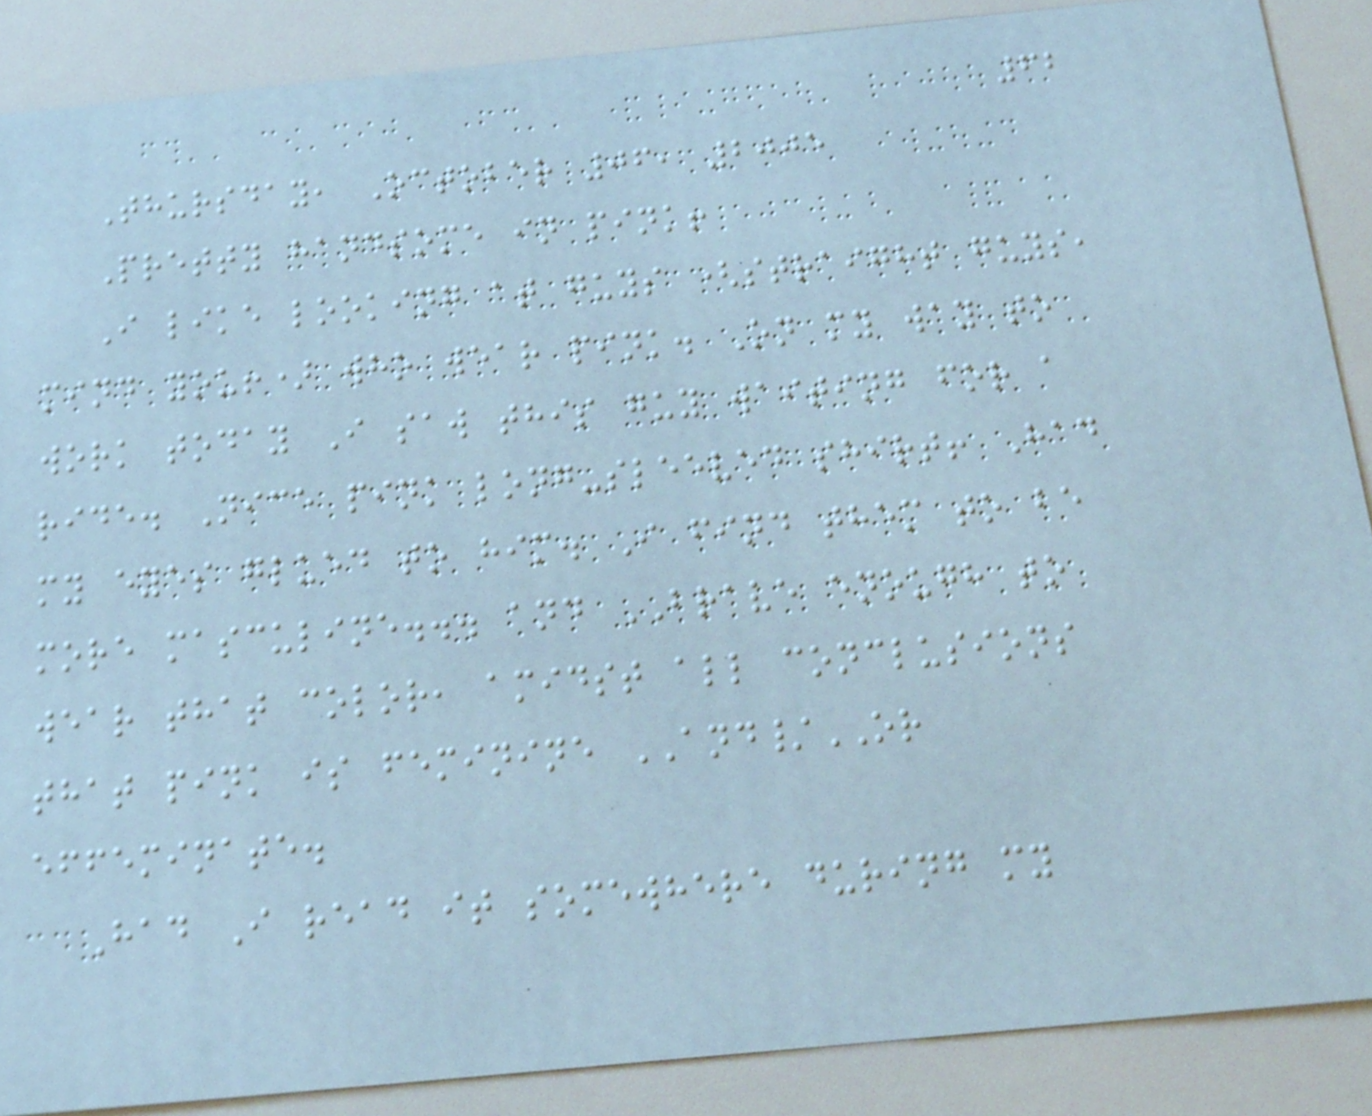62
Thursday, October 06, 2005
Pretty handsome in pink!
I like looking at guys (straight guys,
mind you!) who wear pink. On my way to
work today I saw this guy waiting for a
ride. Nice pink long-sleeved shirt! Had
my eyes glued to him. I find them to be
more masculine... and BRAVE enough to
wear that color, amidst all conclusions
that pink is feminine AND/OR
effeminate.
Had I read it somewhere during my
